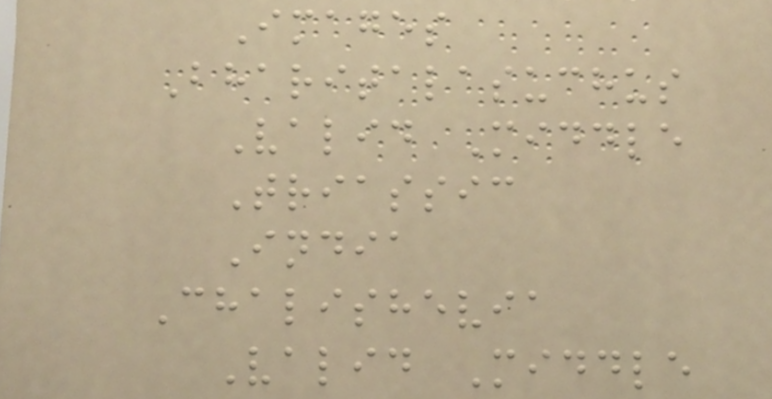Images
Bharitalasuchus
Valid Middle
Triassic
India
Chalishevia
Valid Middle
